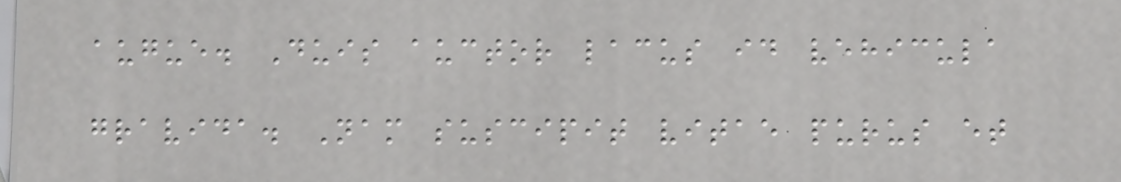augue. Duis auctor lacus id vehicula
gravida. Nam suscipit vitae purus et
